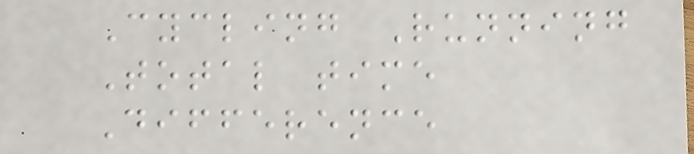Cycling Running
Total time
Difference
